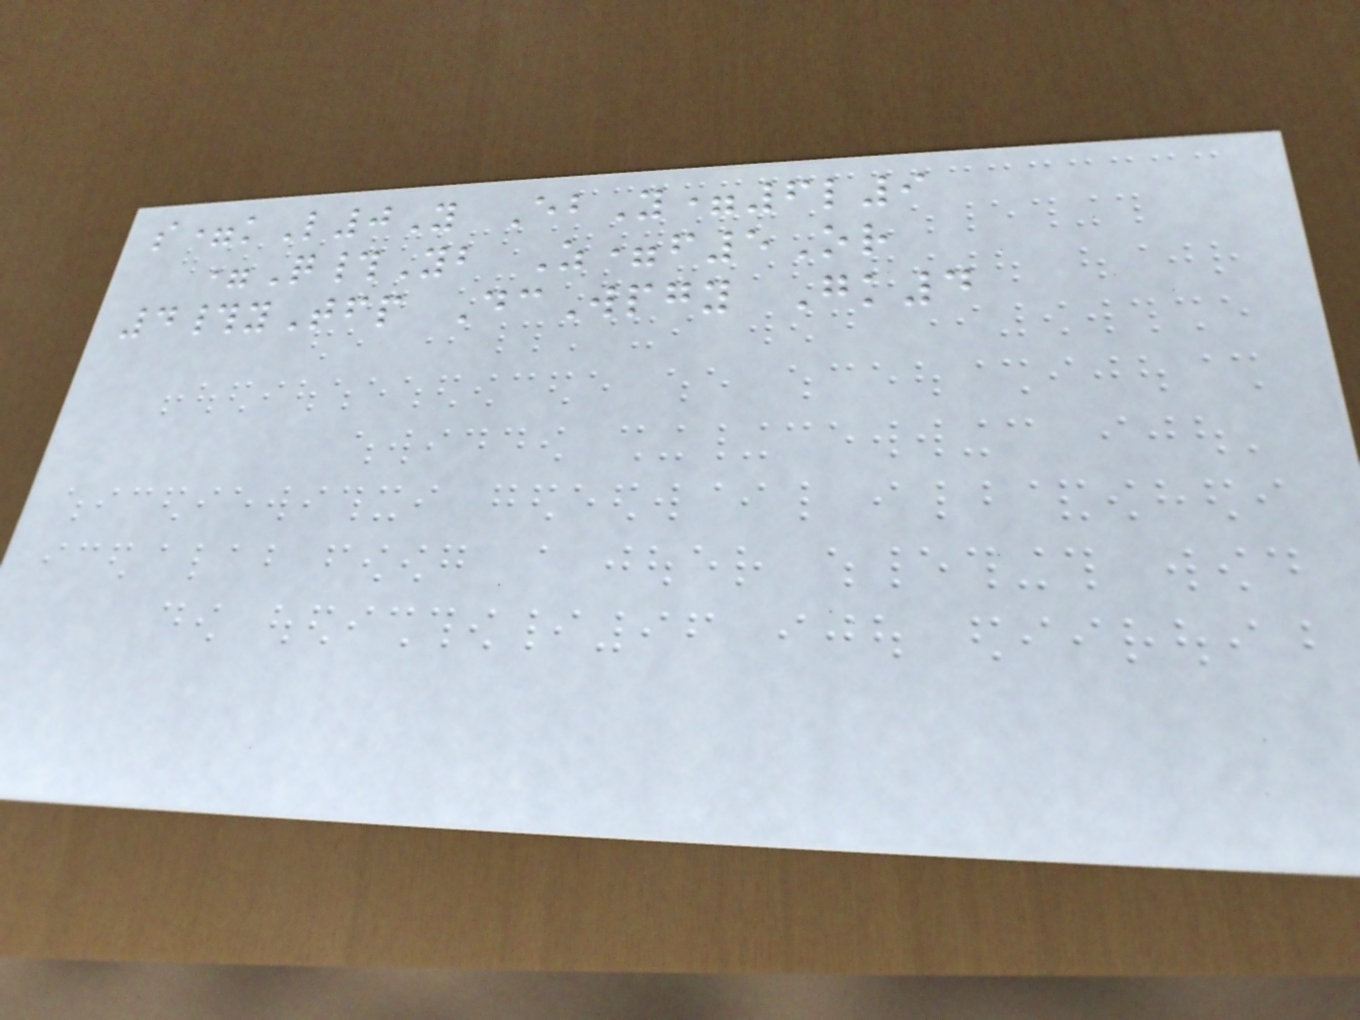s=kL0Y EbY=6l9
=Q#Yb Z=f5Or
4#yTfp DcWpgy Gk4
